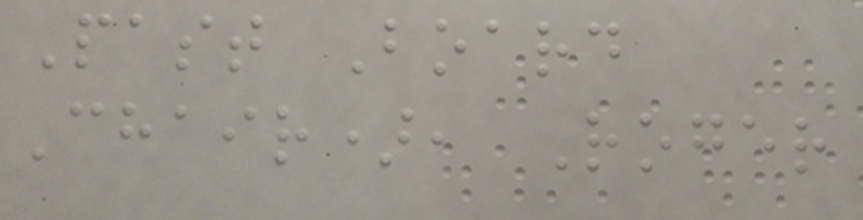Past Board
Chair), Roger
